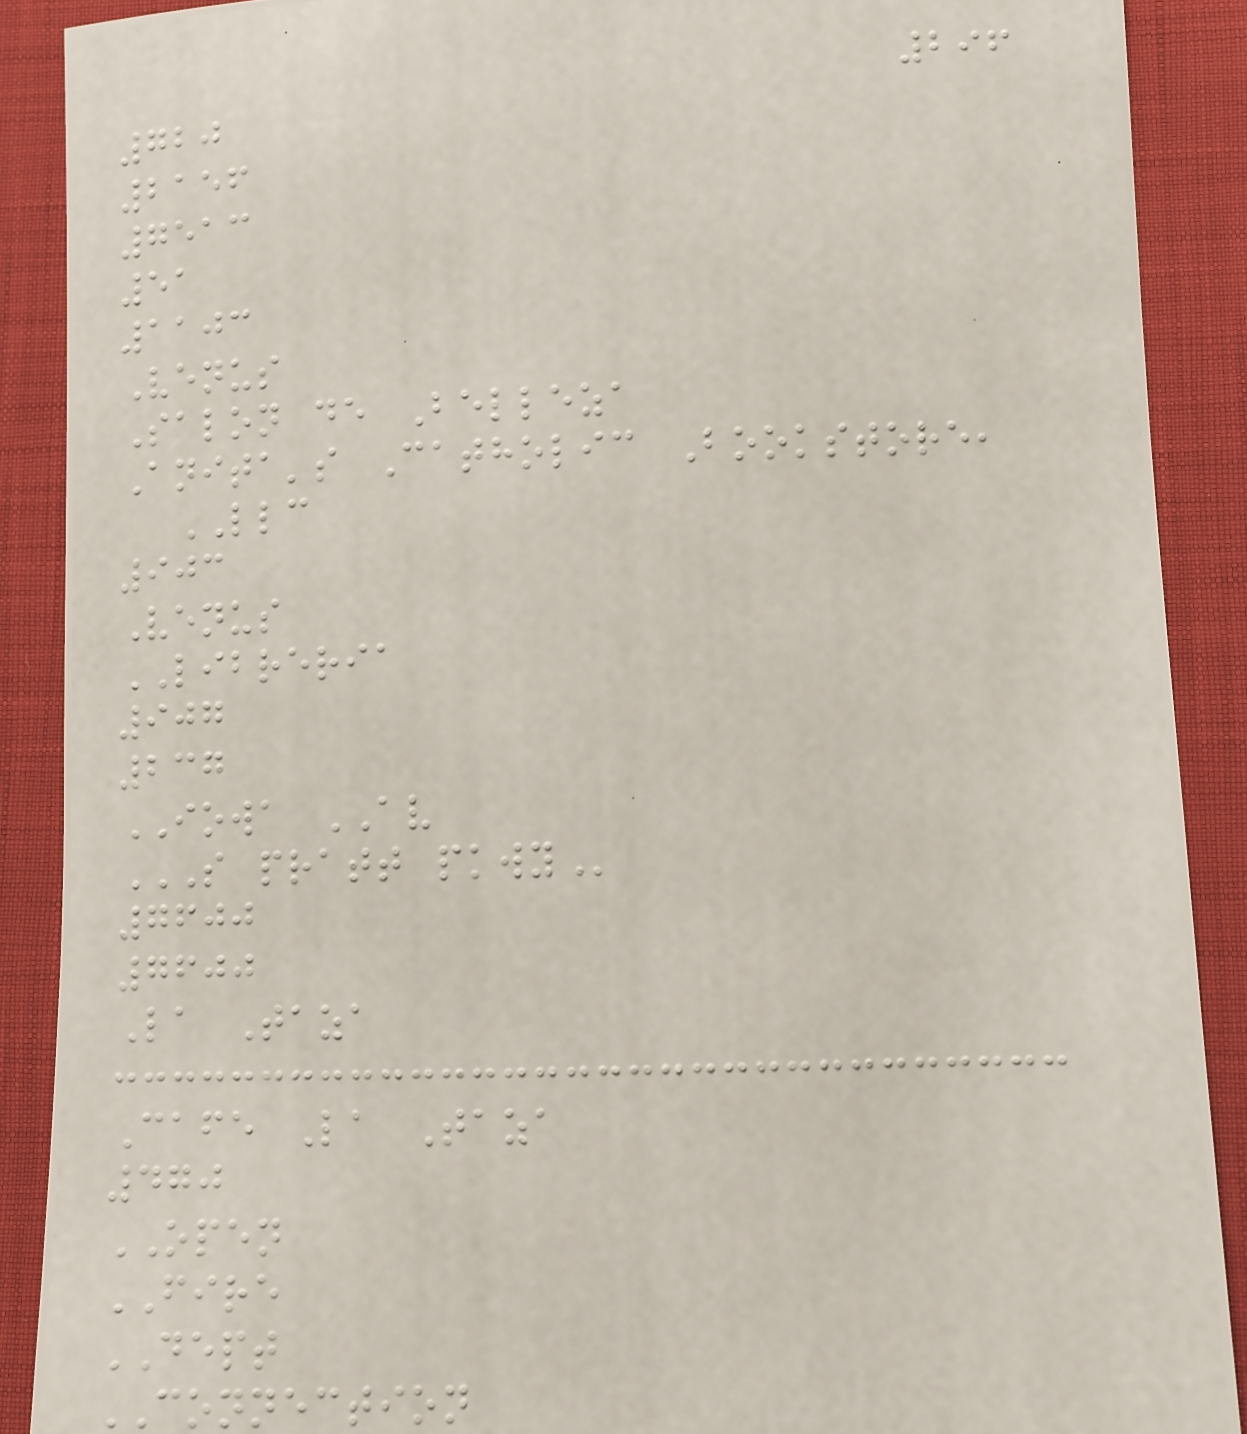296
720
2156
7513
51
1103
Venus
Salon de Belleza
Anita's Catholic Bookstore,
LLC
903
Venus
LIBRERIA
907
237
IOWA AV
S PRATT PKWY
7600
7600
La Taza
Cafe La Taza
470
OPEN
FIRE
DEPT
CONNECTION
